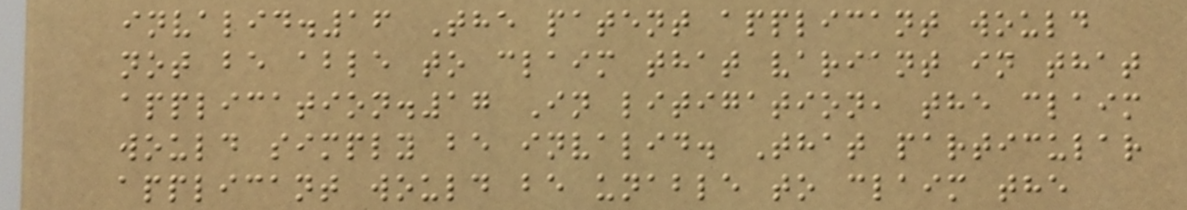invalid.16 The patent applicant would
not be able to claim that variant in that
application.17 In litigation, the claim
would simply be invalid. That particular
applicant would be unable to claim the
